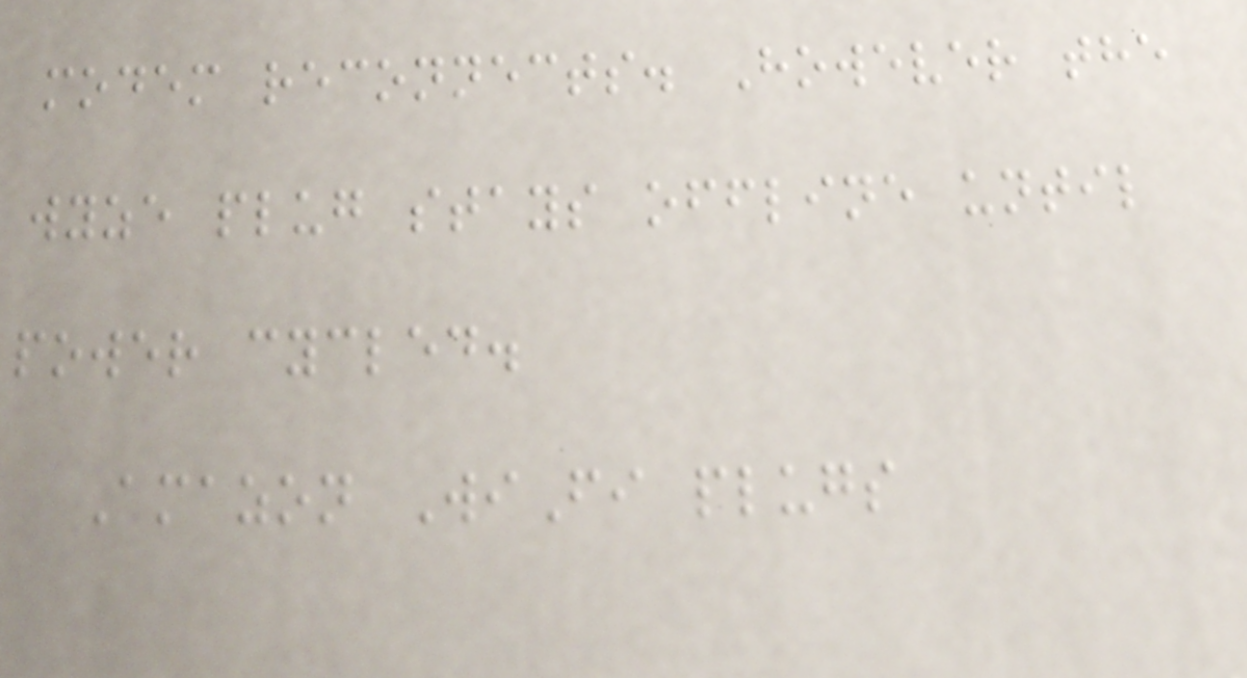modem reconnects. However the
wyze plug stays offline until
power cycled.
Amazon WiFi plugs
